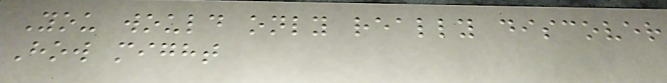You would only really discover
How might
